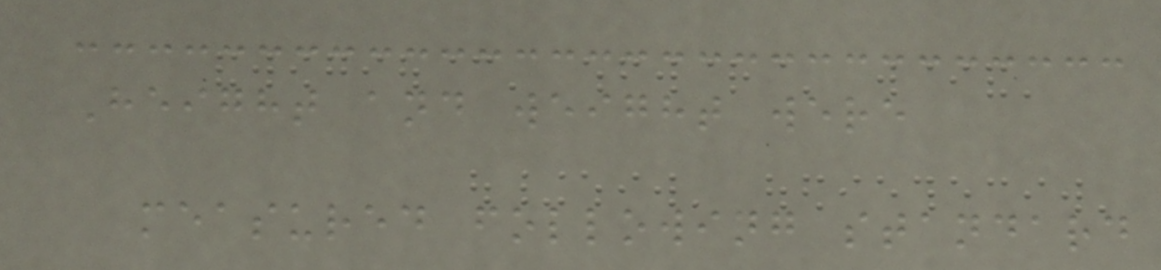Height and weight were
measured following standard
